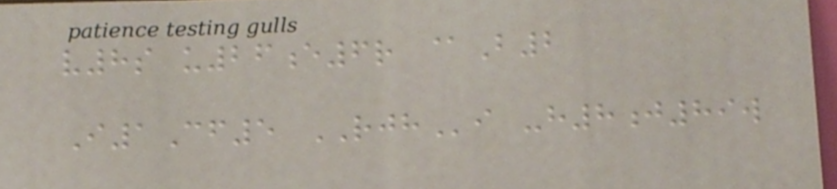v8s u26e6r @B2
I1Cf5 RJHi -h8j89w
